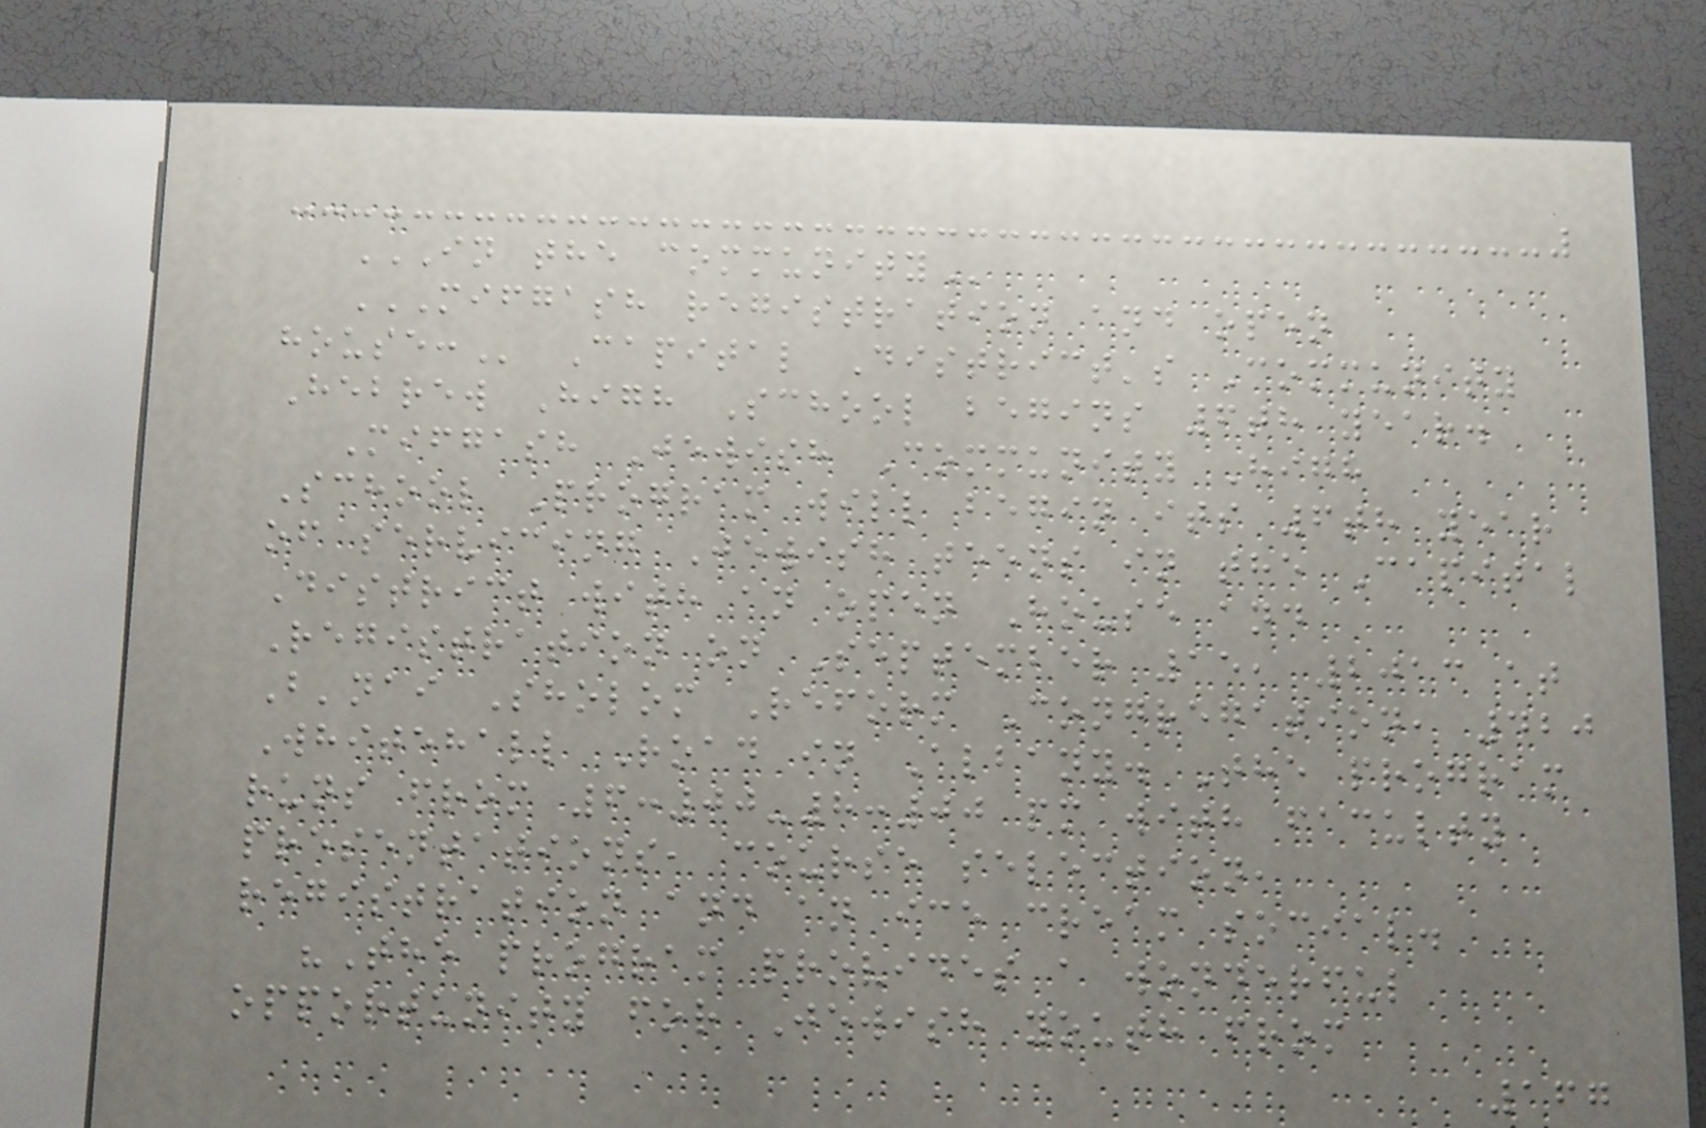IN THE COMMUNITY
MIFGASH REGISTRATION AND OPEN
HOUSE: Capital District's Community
Hebrew High School begins 6th year.
Mifgash Jewish Community High
School Program will begin its 6th year
of servicing Jewish teens in the Capital
District with an open House and
Registration on September 15, 2013 at
B'nai Sholom Reform Congregation, 420
Whitehall Road in Albany. The program
runs from 6:00-8:00 pm with faculty
presentations, course selection,
registration and an ice cream social.
"The program provides a wonderful
opportunity for Jewish youth from
167
